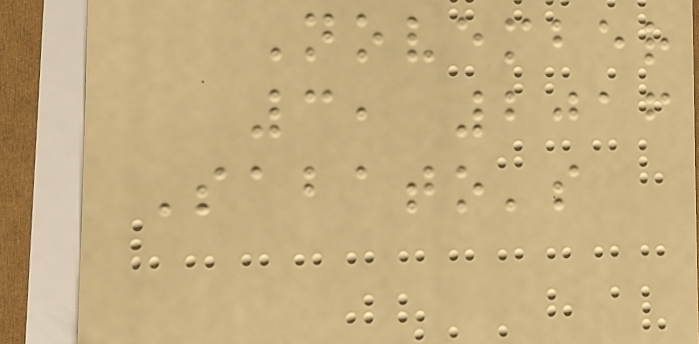November
3, 2016
Sabato's
